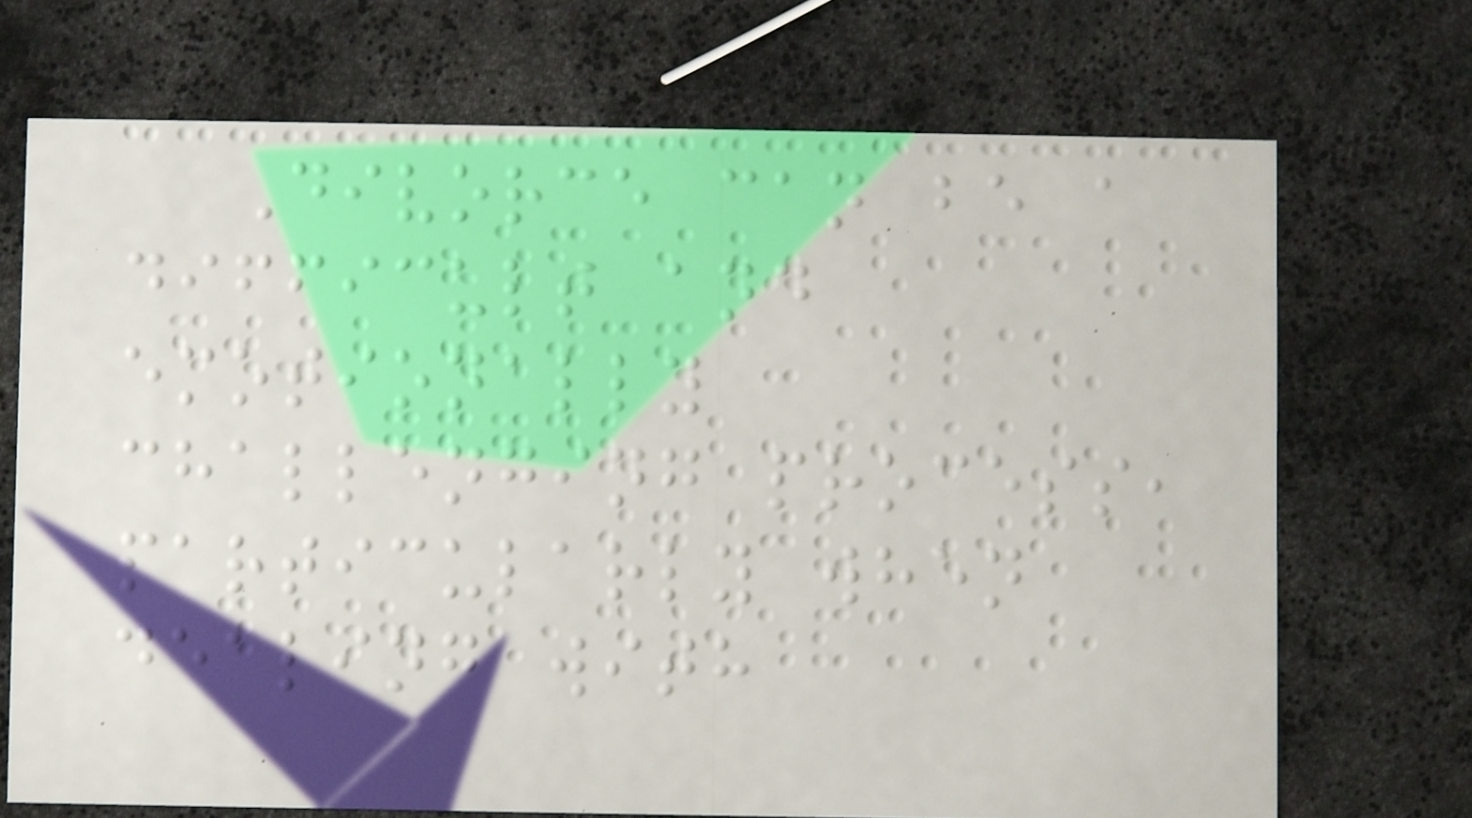Divorce can be a
difficult and
emotionally
challenging process,
particularly when
dealing with
